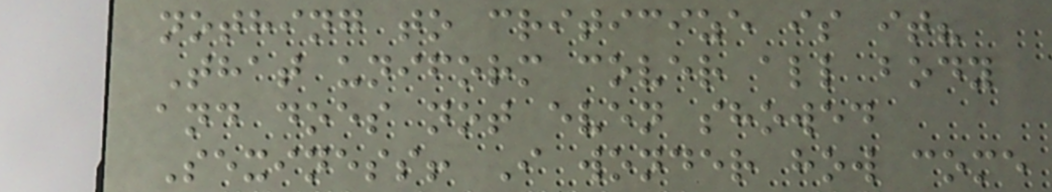nothing to criticize is it?
That uniform cover all body
and does not even showed
Sexiness! I wonder how come
